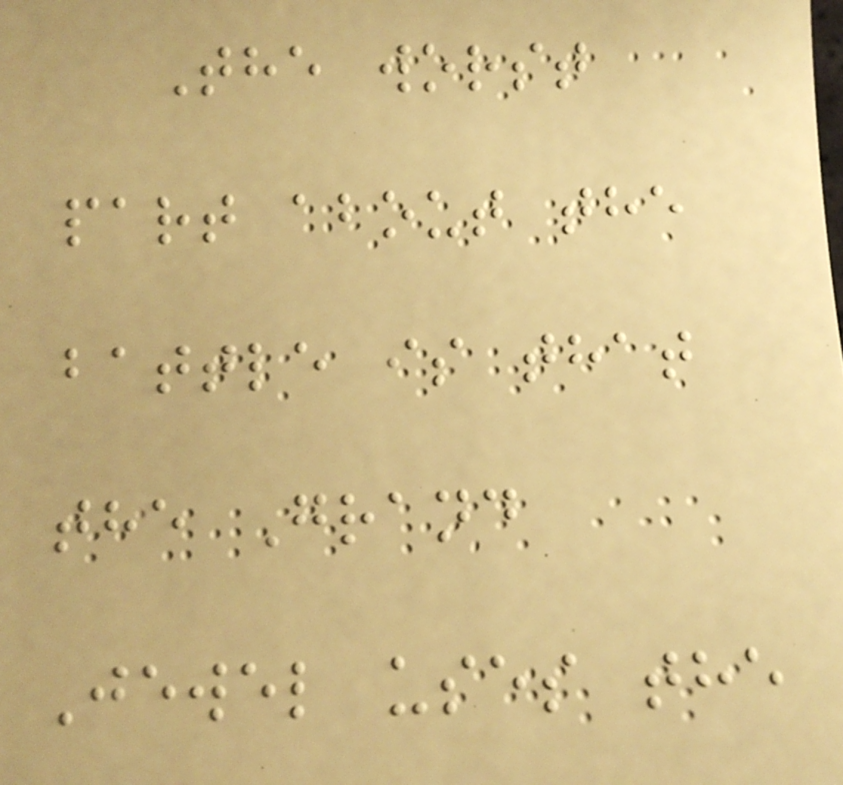The worst
part about the
battle is that
the Grand
Jewel uses the
